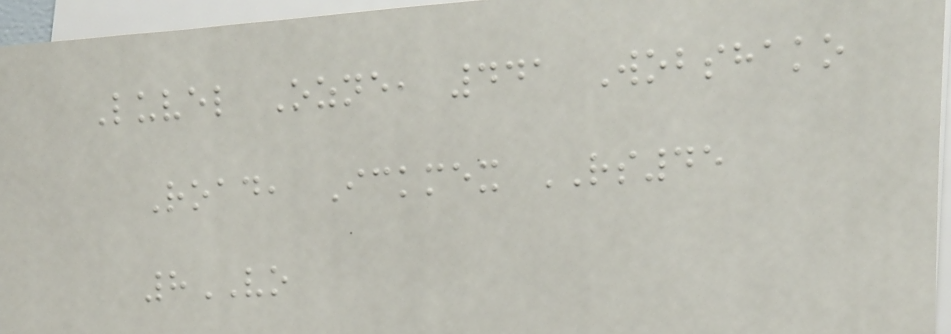Luvel Ozne, 441 Wobshako
Road, Ickmex RS45
8VO
